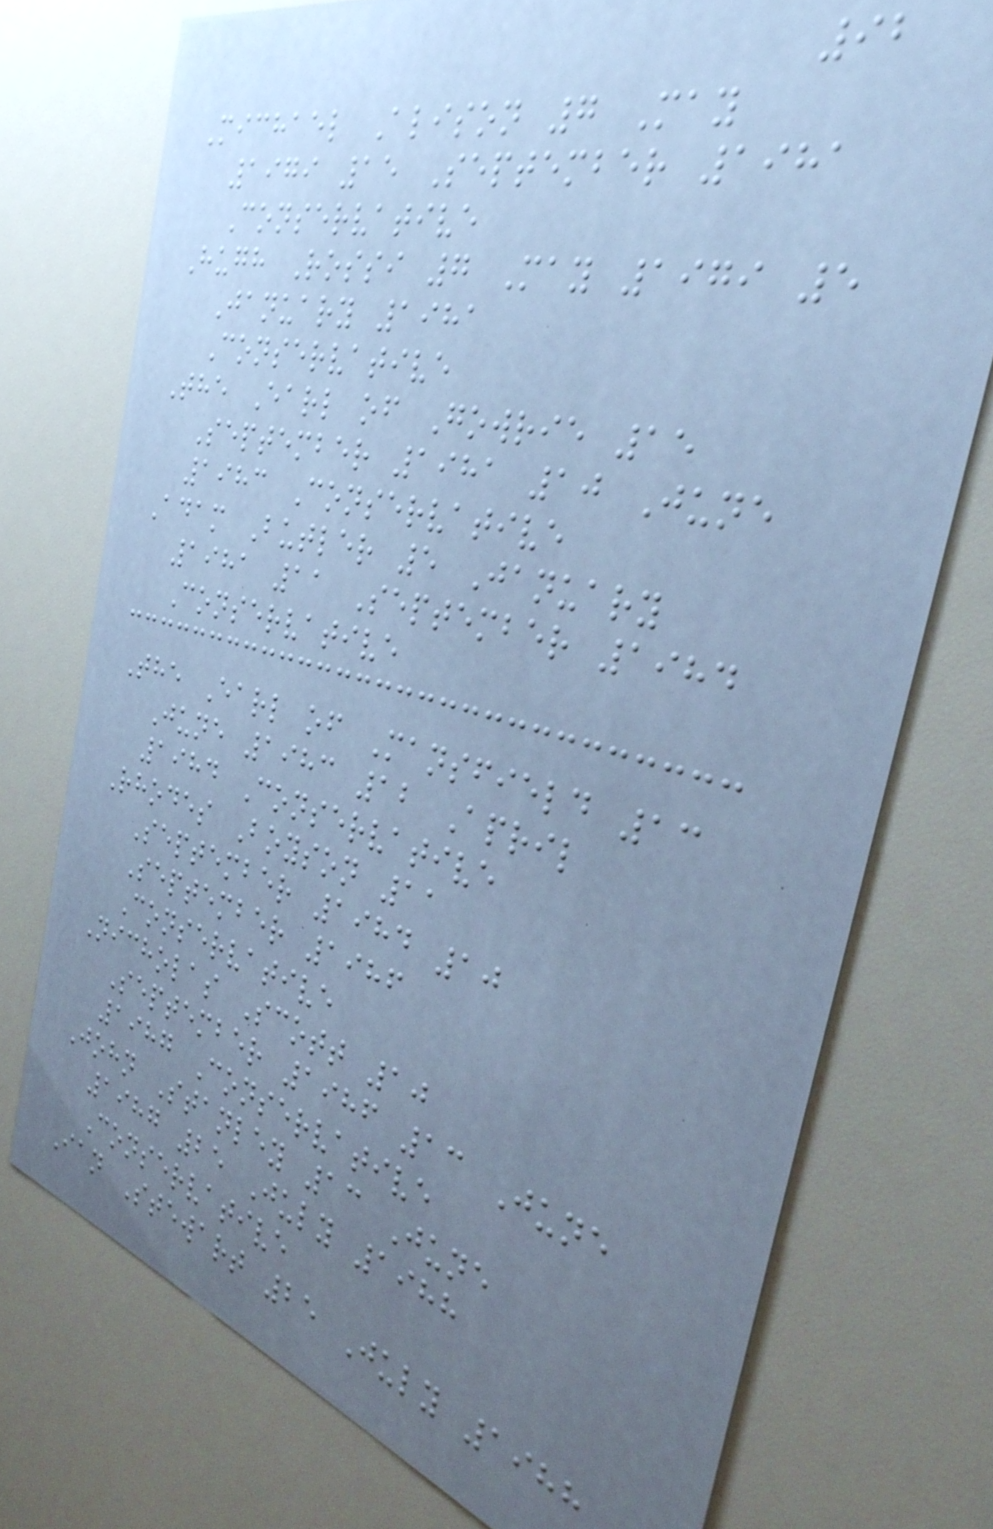92
Michael Alison 7 May
1979 15 September 1981
Conservative
Hugh Rossi 7 May 1979 5
January 1981
Conservative
The Earl of Gowrie 15
September 1981 10 June
1983 Conservative
Adam Butler 5 January
1981 11 September 1984
Conservative
The Earl of Mansfield 13
June 1983 12 April
1984 Conservative
Rhodes Boyson 11
September 1984 10
September 1986
Conservative
Nicholas Scott 10
September 1986 13 June
1987 Conservative
John Stanley 13 June
1987 25 July 1988
Conservative
Ian Stewart 25 July 1988
